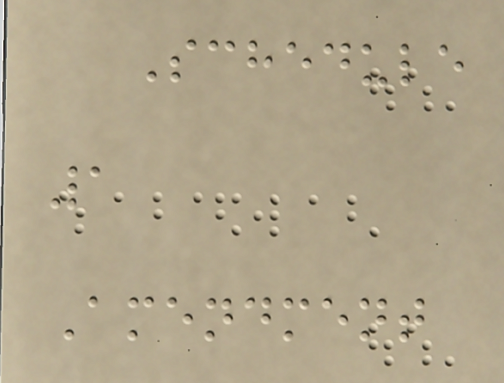Schedule
1
Amendment
